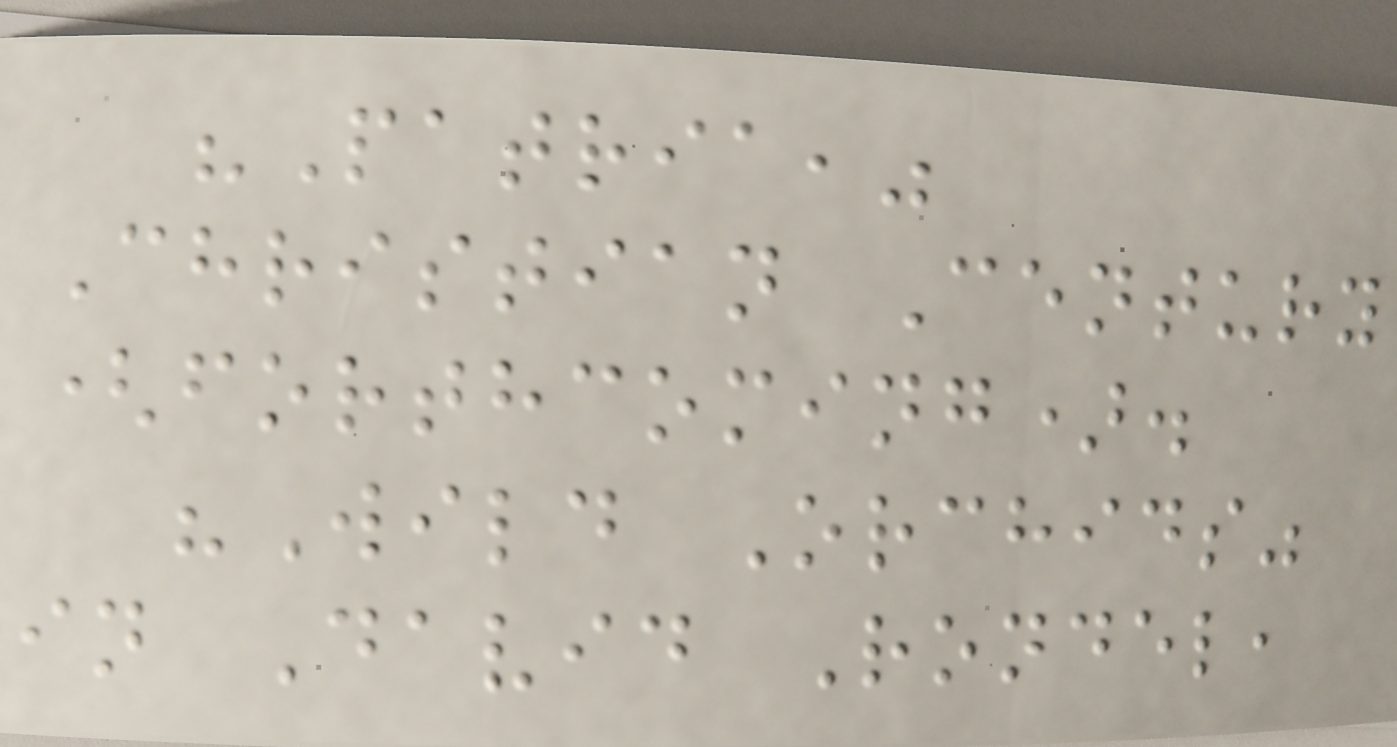"Patria,"
Christian Century
(forthcoming).
"Wild Orchids"
in David Rondel,
